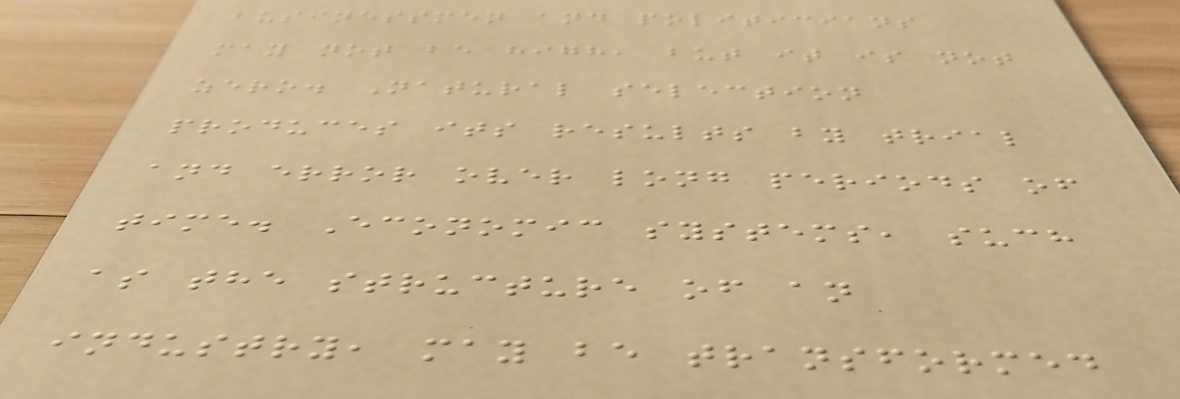businessmen and politicians
may not be high, but it is not
zero. Natural selection
produces its results by trial
and error over long periods of
time. Economic systems, such
as the structure of an
industry, may be transformed
